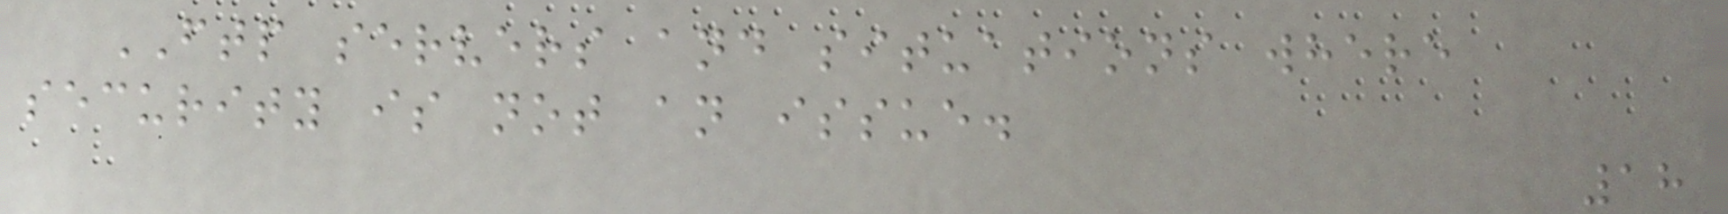FTP servers and situations where
security is not an issue.
18
